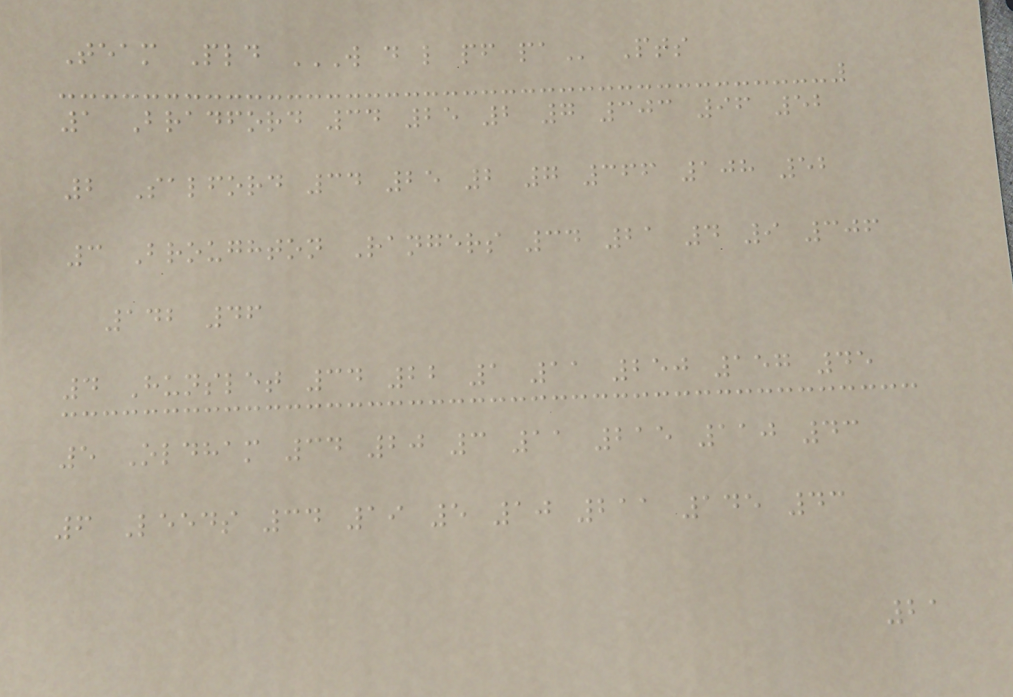Team Pld W D L PF PA Pts
1 Bradford 34 25 2 7 303 96 52
2 Salford 34 25 2 7 366 108 52
3 Broughton Rangers 34 21 4 9 306
142 46
4 Hunslet 34 22 1 11 250 157 45
5 Oldham 34 20 3 11 215 110 43
6 Leeds 34 19 5 10 211 145 43
21
